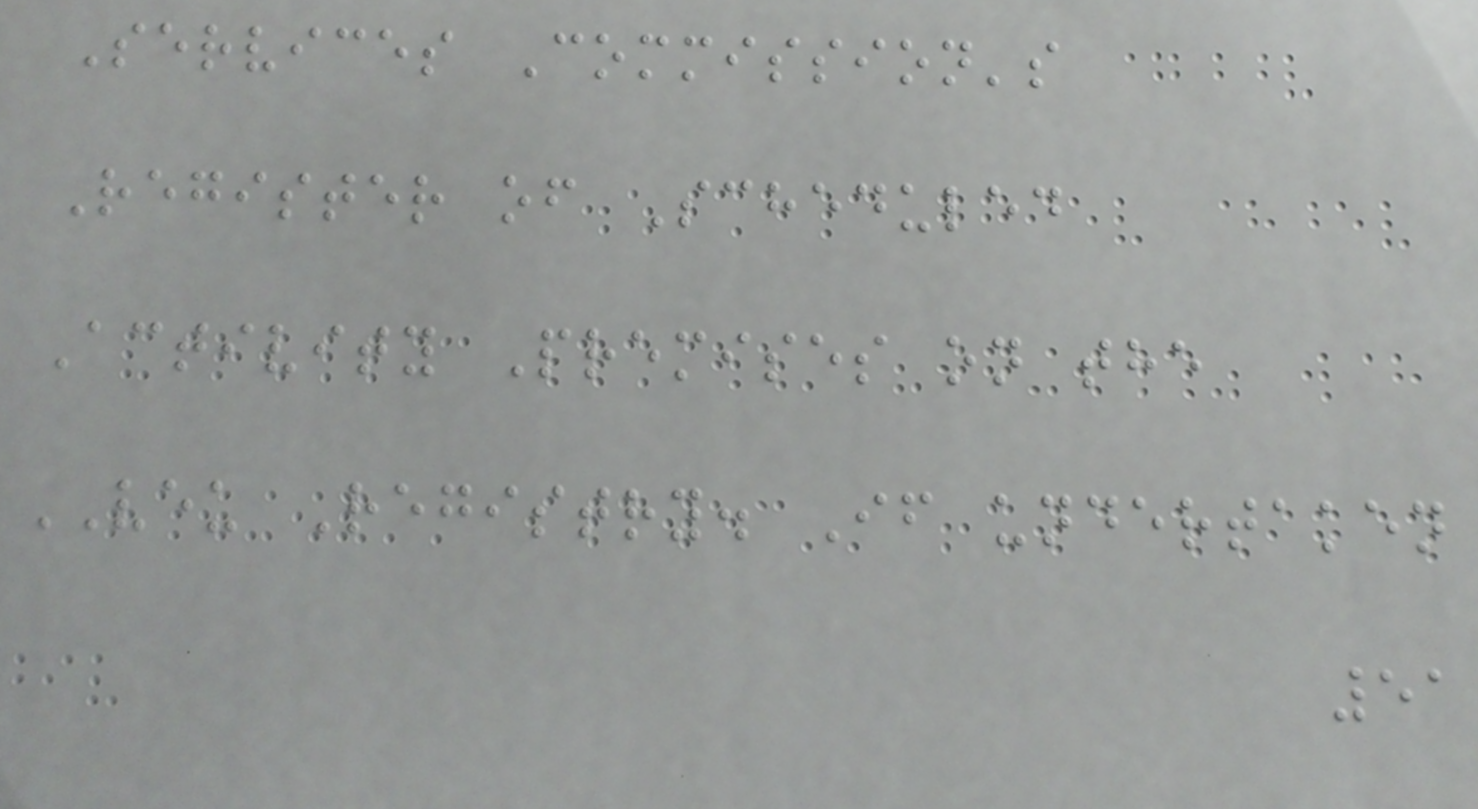Services Commission's
Register of Scheduled
Activity Premises on the
VEU Registry. If undertaken
51
